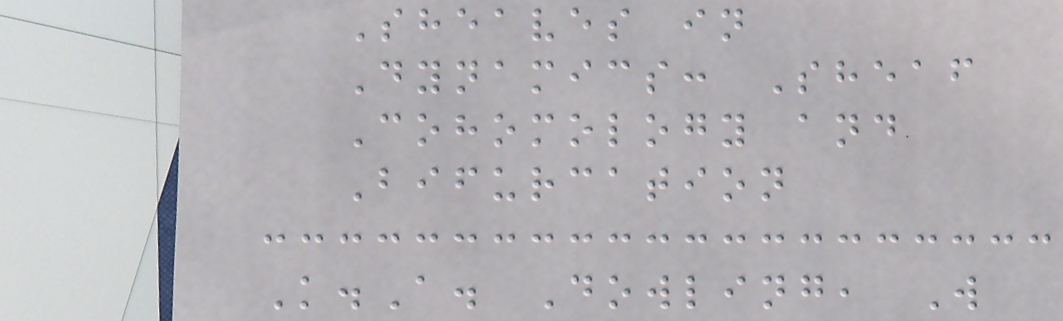Sheaves in
Dynamics: Sheaf
Cohomology and
Bifurcation
K.A. Dowling, W
